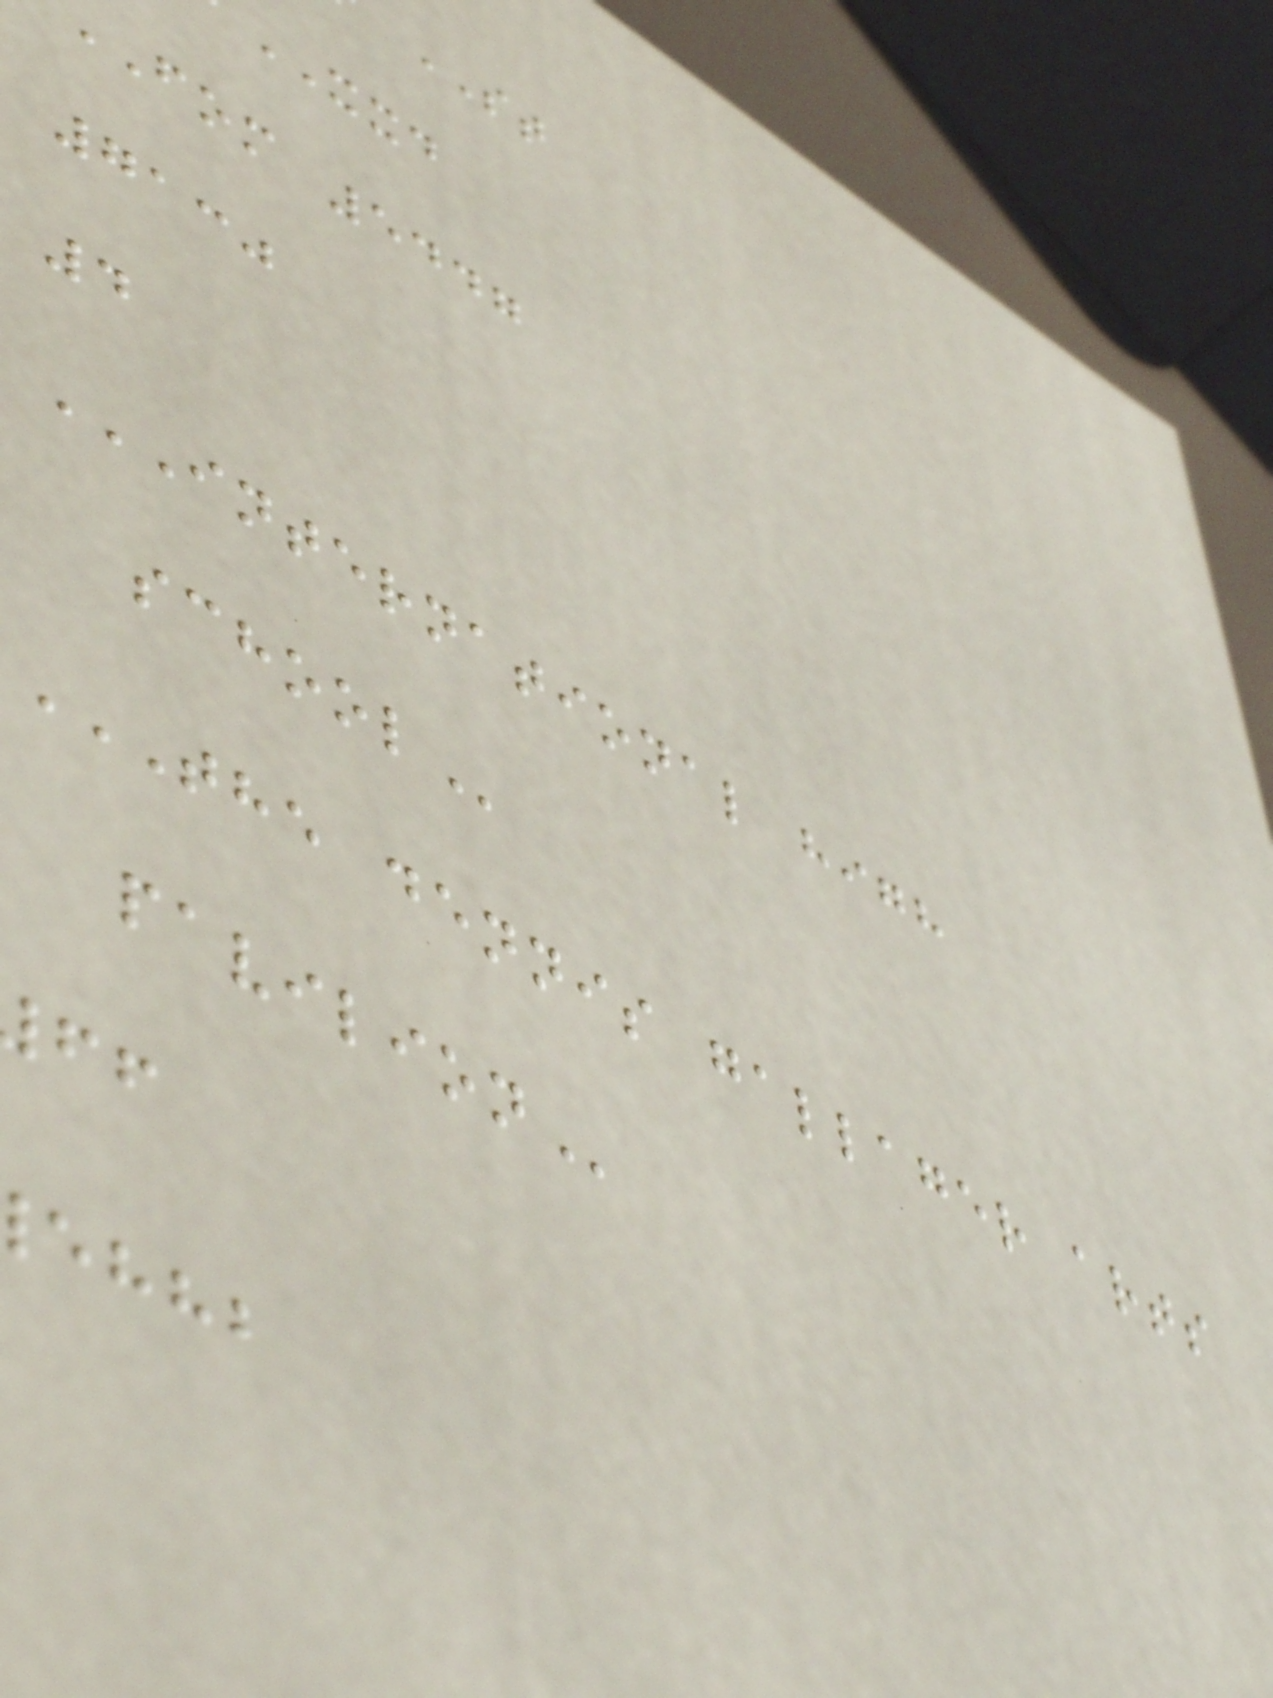ST
XXD
fom 5447
7130
4
INTERNATIONAL HIGH
THE DENNIS GALLAGER ARTS
ehhb
